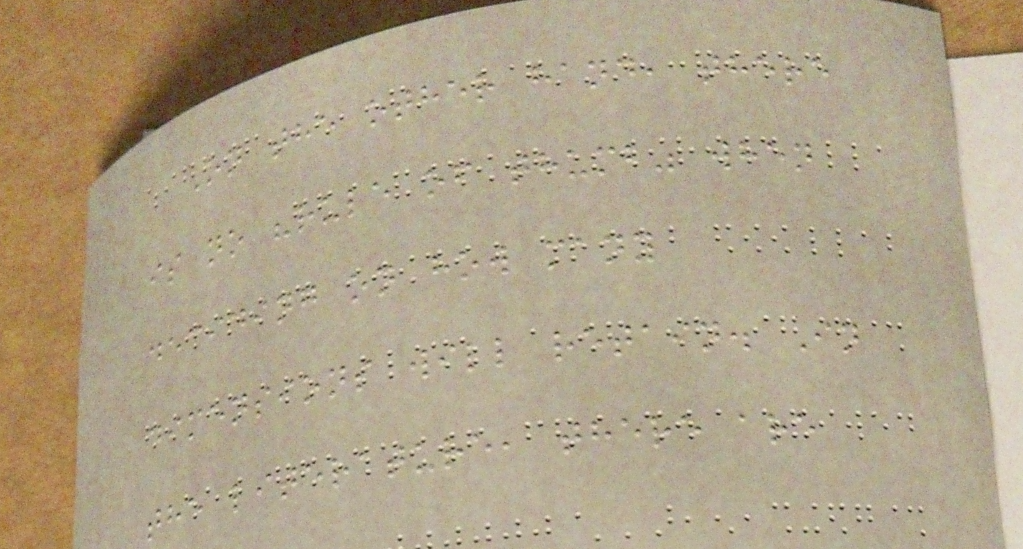On the other hand, there
is no "rule of thumb" when
deciding on how many
dimensions will retain. In
the literature, there are
